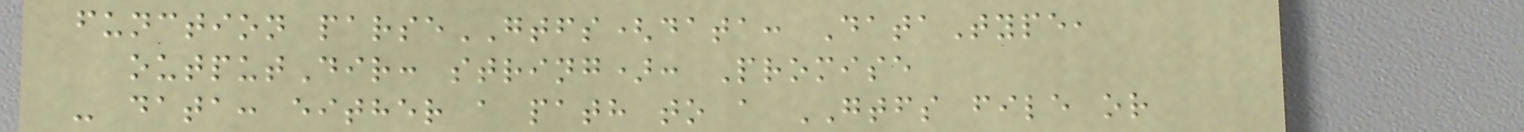function parseGTFS(data: DataType,
outputDir: string): Promise
- data: either a path to a GTFS file or
